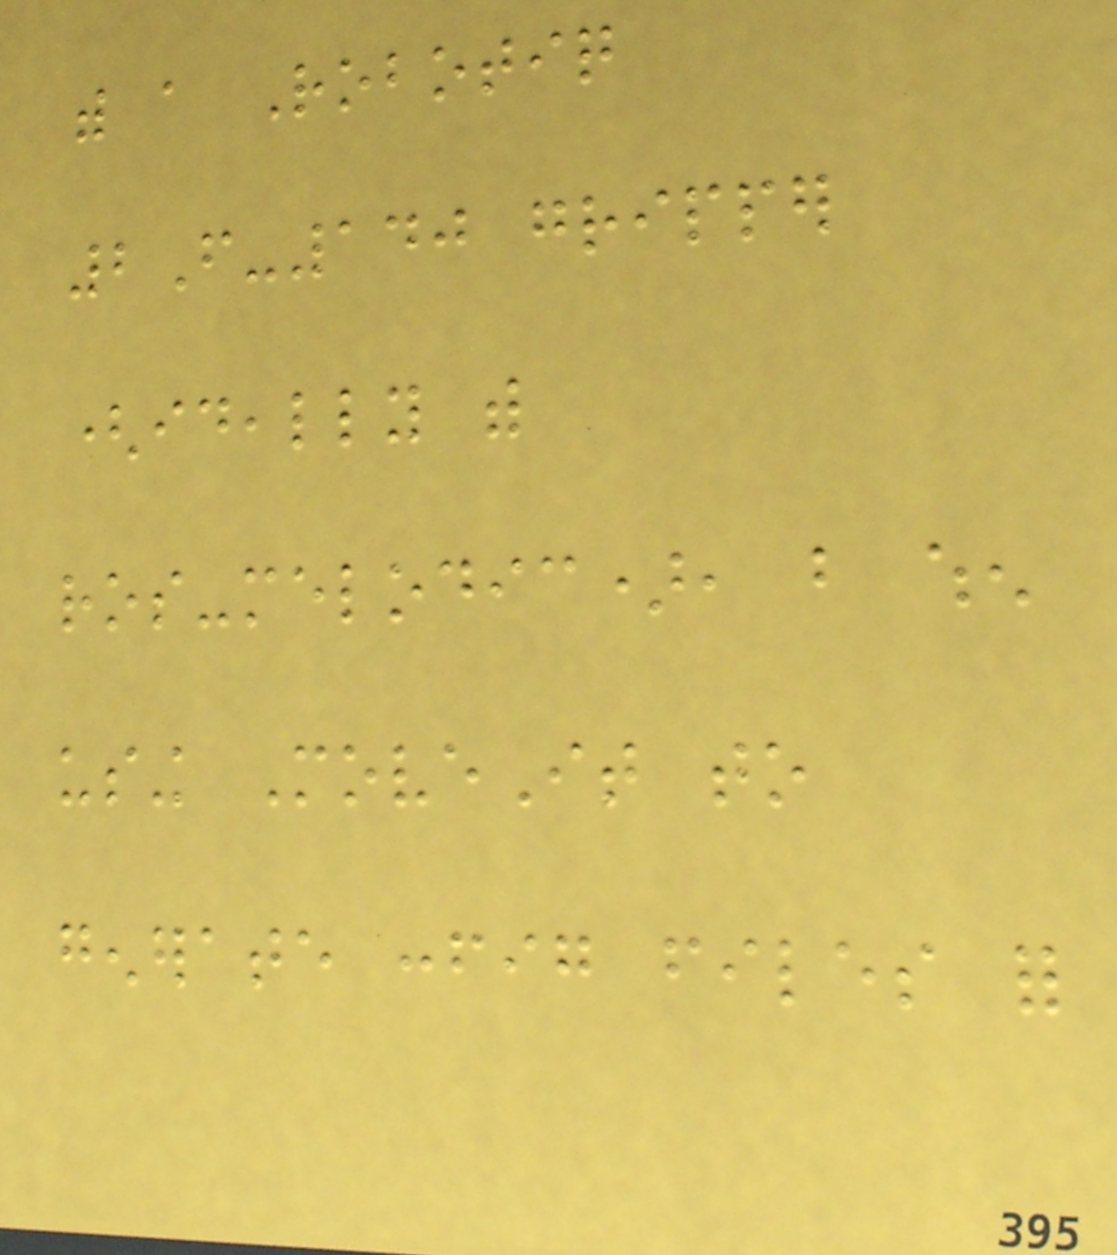with a Robotiq
2F-140 gripper
(ideally with
ros-melodic), but when
using MoveIt to
generate config files for
